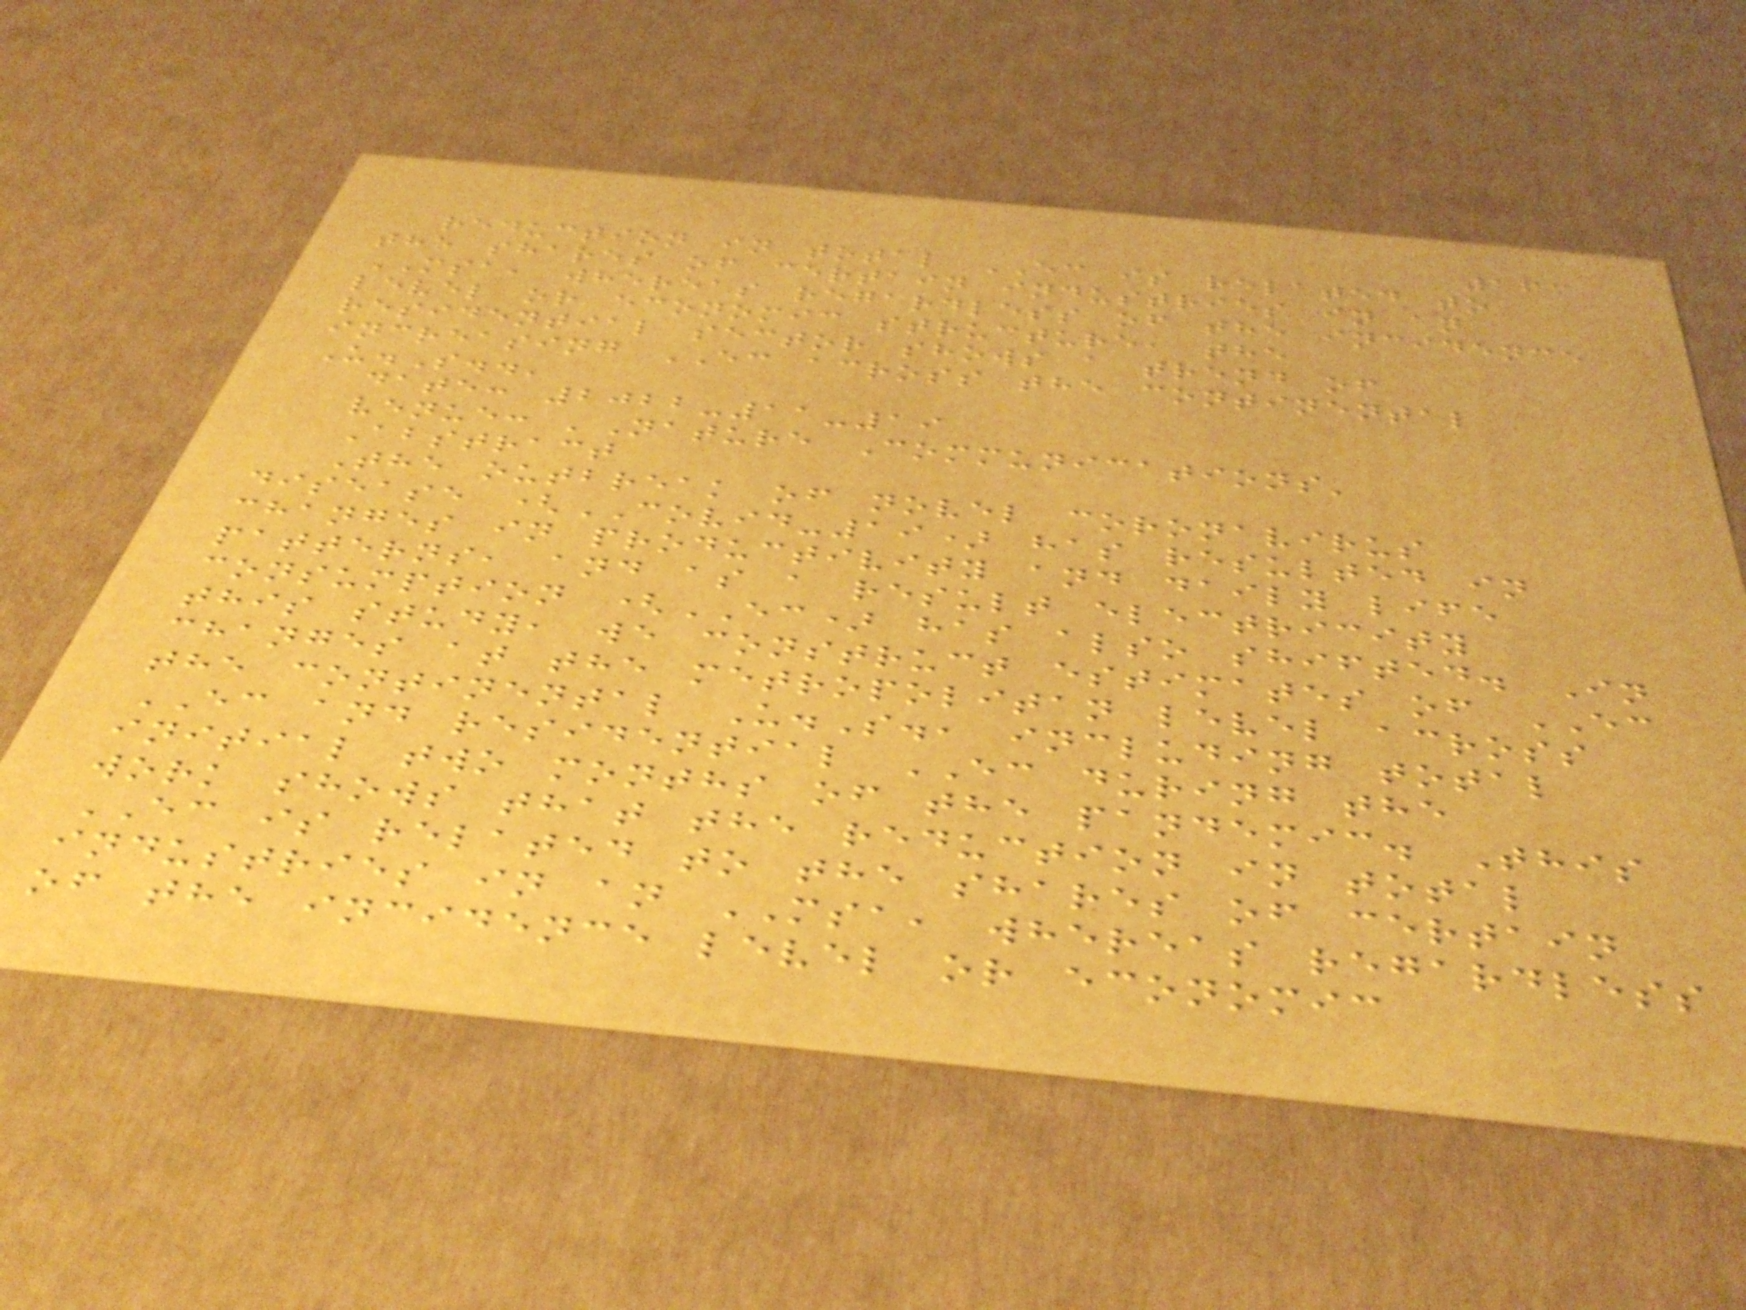163
reduction in total EC is related to
the shares of certain industries in an
MSA, whereas regardless of the incidence
level or economic structure, the
residential sector shows a trend of
increasing EC across the continental
U.S..'
date: 2022-11-19
venue: 'Nature Communications'
Abstract
The outbreak of novel coronavirus
disease (COVID-19) has resulted in
changes in productivity and daily life
patterns, and as a result electricity
consumption (EC) has also shifted. In
this study, we construct estimates of EC
changes at the metropolitan level across
the continental U.S., including total
EC and residential EC during the
initial two months of the pandemic. This
work shows that the reduction in total
EC is related to the shares of certain
industries in an MSA, whereas regardless
of the incidence level or economic
